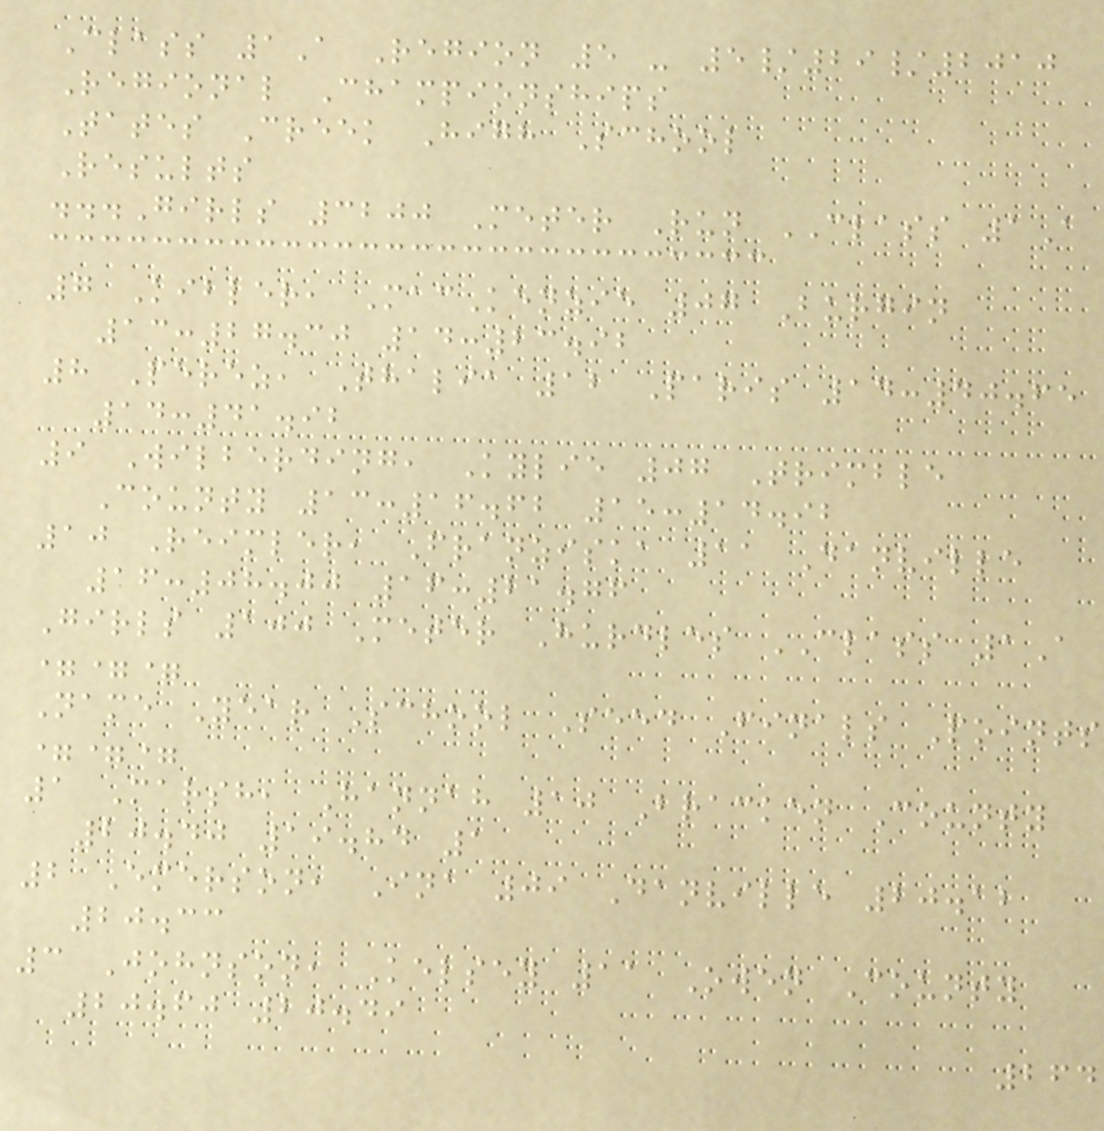Class 1A Region 5 - 5/29/2010
Regional Championships
Tates Creek High School
Results
...Girls 3200 Meter Run CLASS 1A
7 Kibler, MacKenzie 07 Burgin
13:27.30 14:23.92
8 Perez, Thalia 12 Paris 14:40.65
14:41.92
9 Wilberding, Kylie 07 Trimble
County 13:16.62 15:14.92
10 Reimler, Franziska 11 Danville
16:08.00 16:21.76
Girls 100 Meter Hurdles CLASS 1A
===
Name Year School Seed Finals Points
===
1 Marsh, Hannah 10 Bracken County
20.40 19.84 1
2 Emerson, Ina 09 Danville 20.12
20.33
3 Johnson, Kelsey 11 Owen County
20.60 20.49
264
